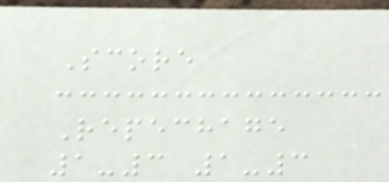Score
Repechage
1-3 1-3
